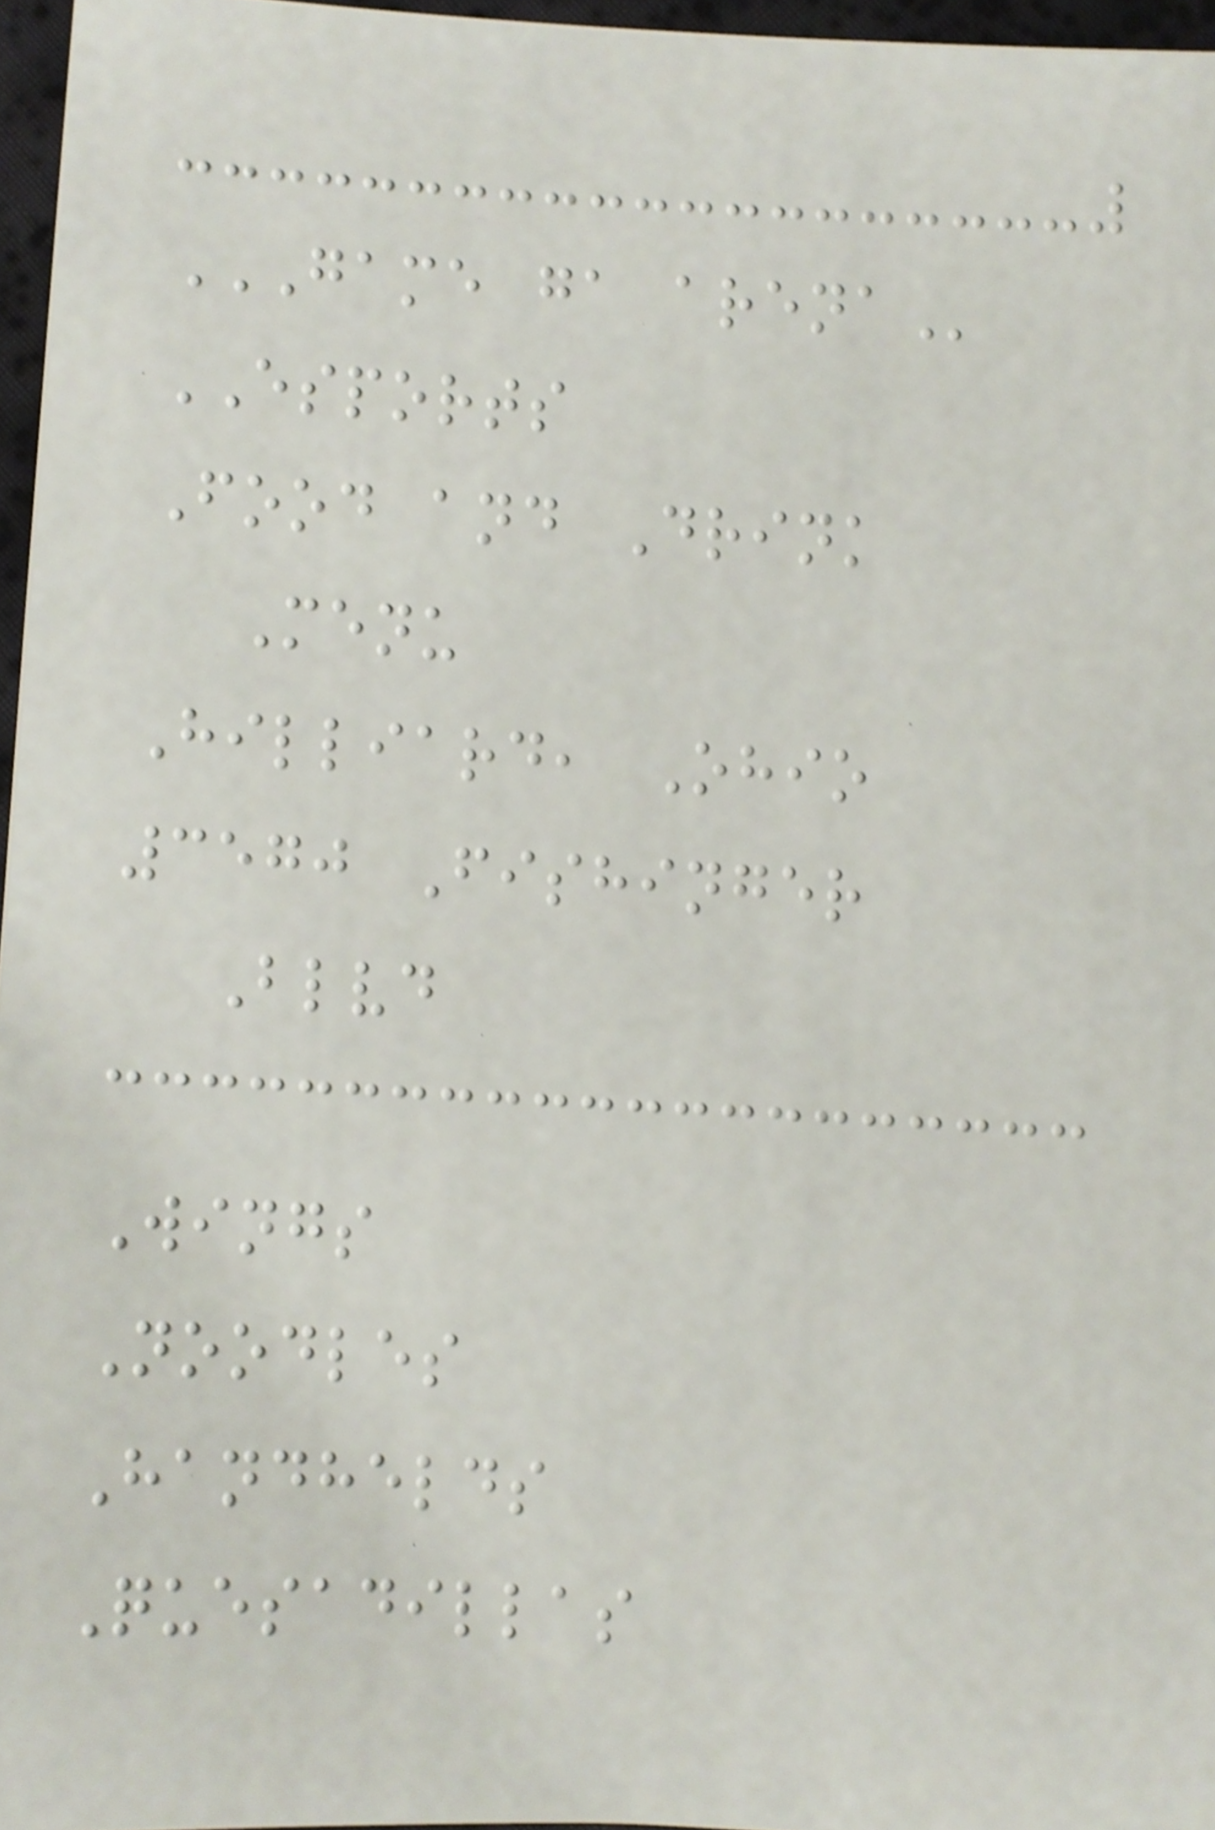GAME GA ARENA
ESPORTS
Food and Drink
Menu
Hilliard, Ohio
3570 Fishinger
Blvd
Wings
Noodles
Handhelds
Quesadillas
